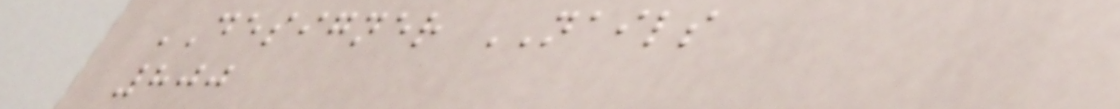DESIGNER NAILS
800
